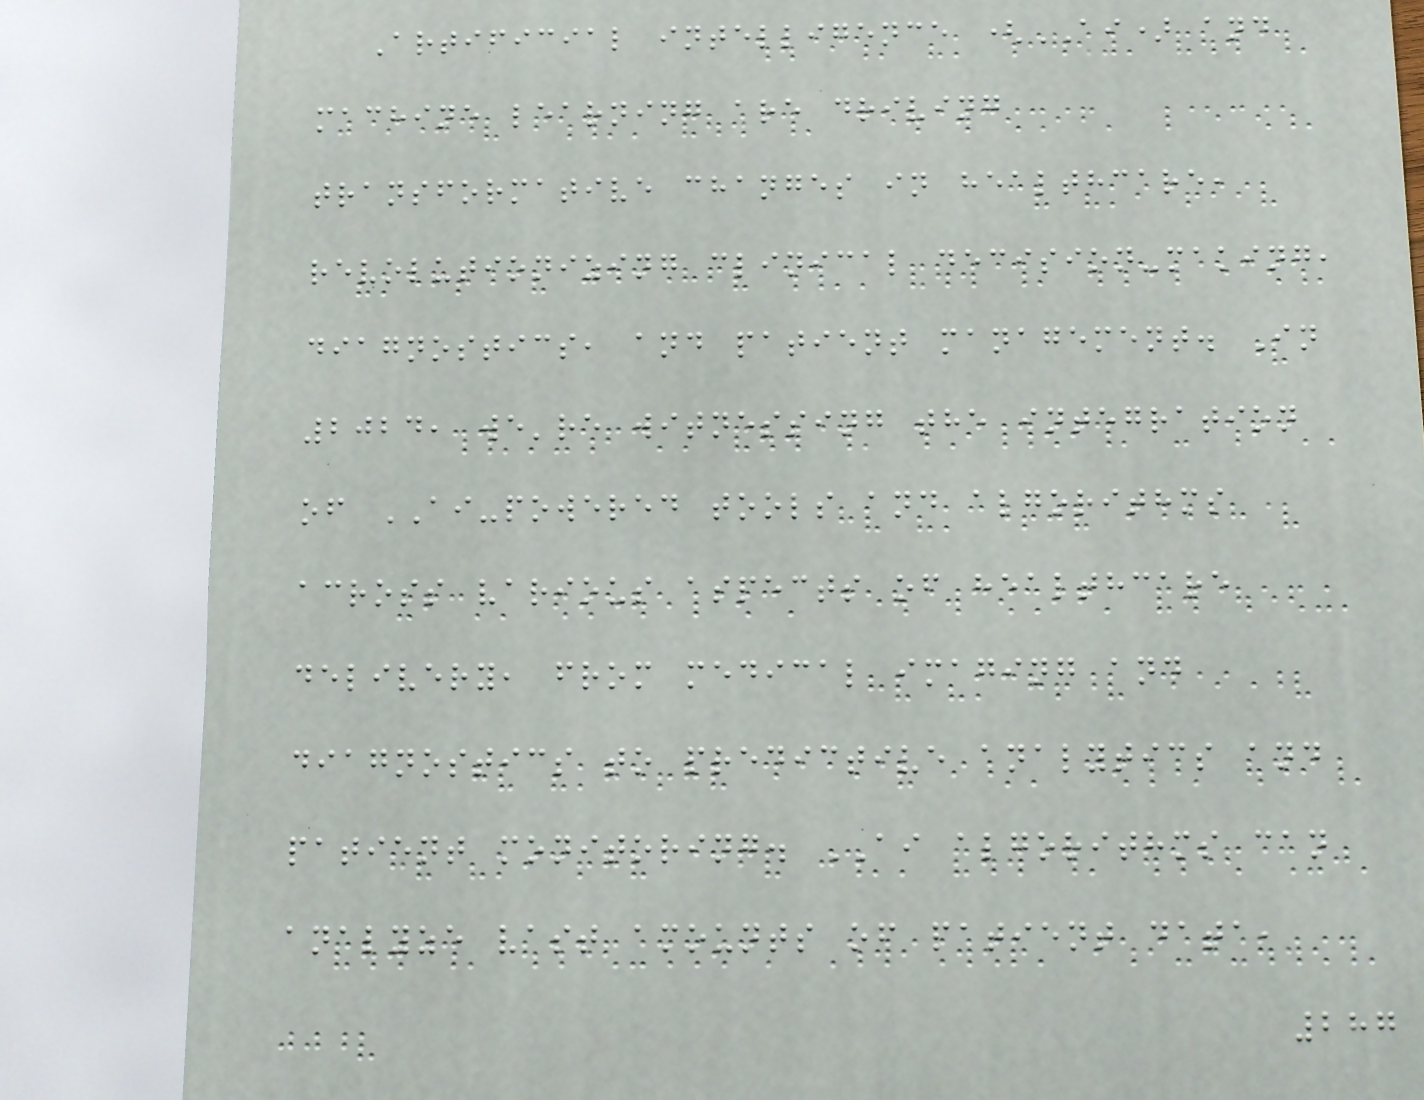Artificial intelligence (AI) and
machine learning are driving
transformative changes in healthcare,
revolutionizing clinical decision-making,
diagnostics, and patient management. In
2024, we're witnessing the integration
of AI-powered tools and algorithms
across various aspects of healthcare
delivery, from medical imaging and
diagnostics to predictive analytics and
patient monitoring. AI algorithms can
analyze vast amounts of patient data,
287
